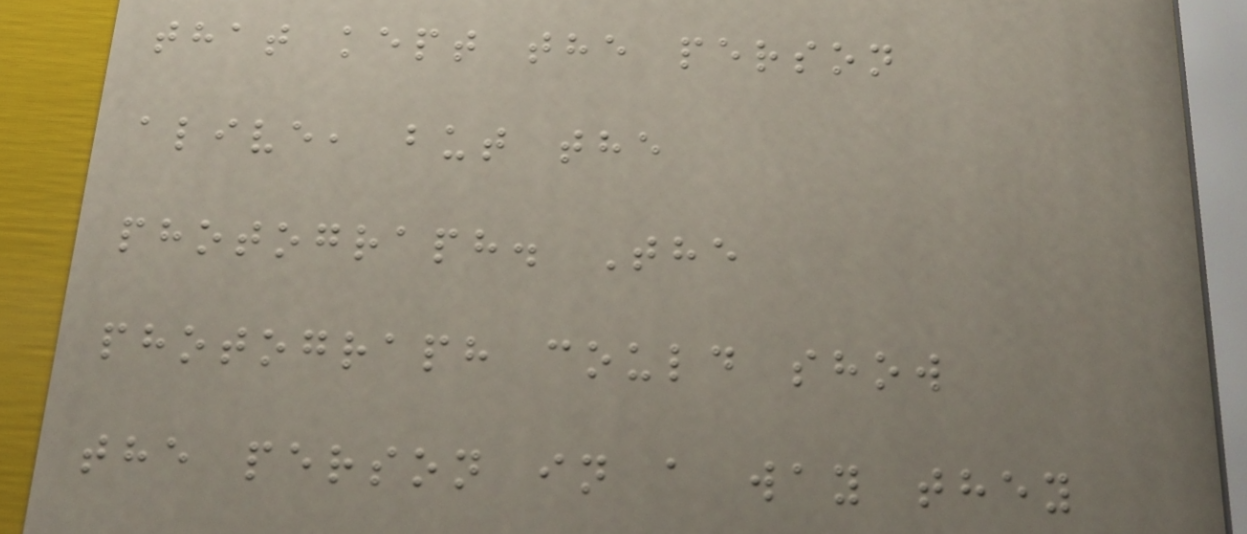that kept the person
alive, but the
photograph. The
photograph could show
the person in a way they
